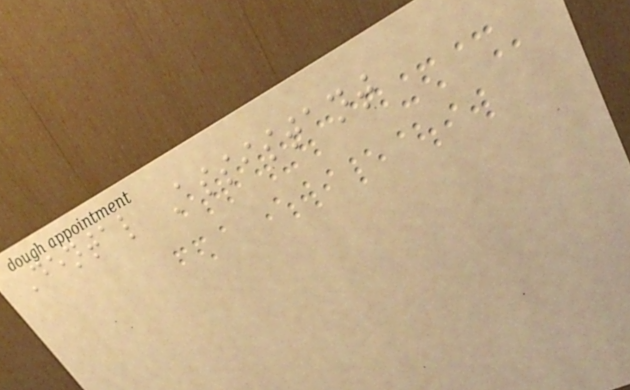Dental Assistant
